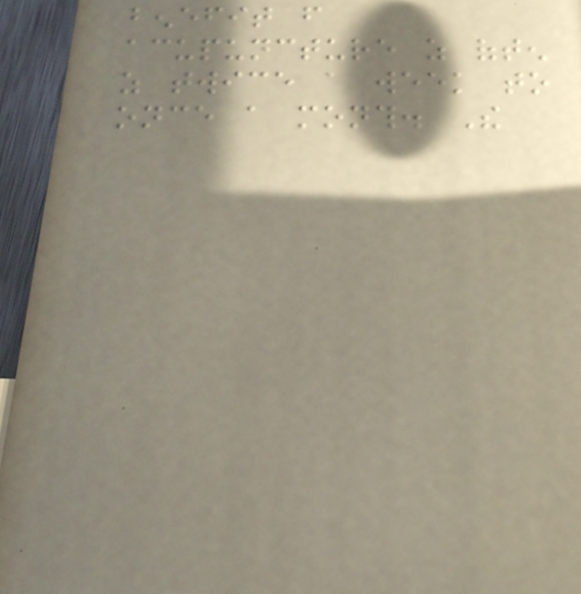benefit from
acupuncture as often
as twice a week to
once a month. The
